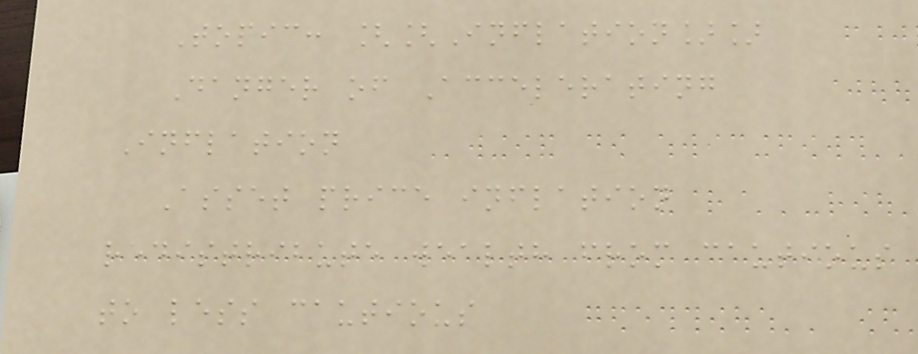Topic: [[Inflation]]
Danger of Accelerating
Inflation
Asset price inflation
redistribute wealth from cautious
to less cautious
